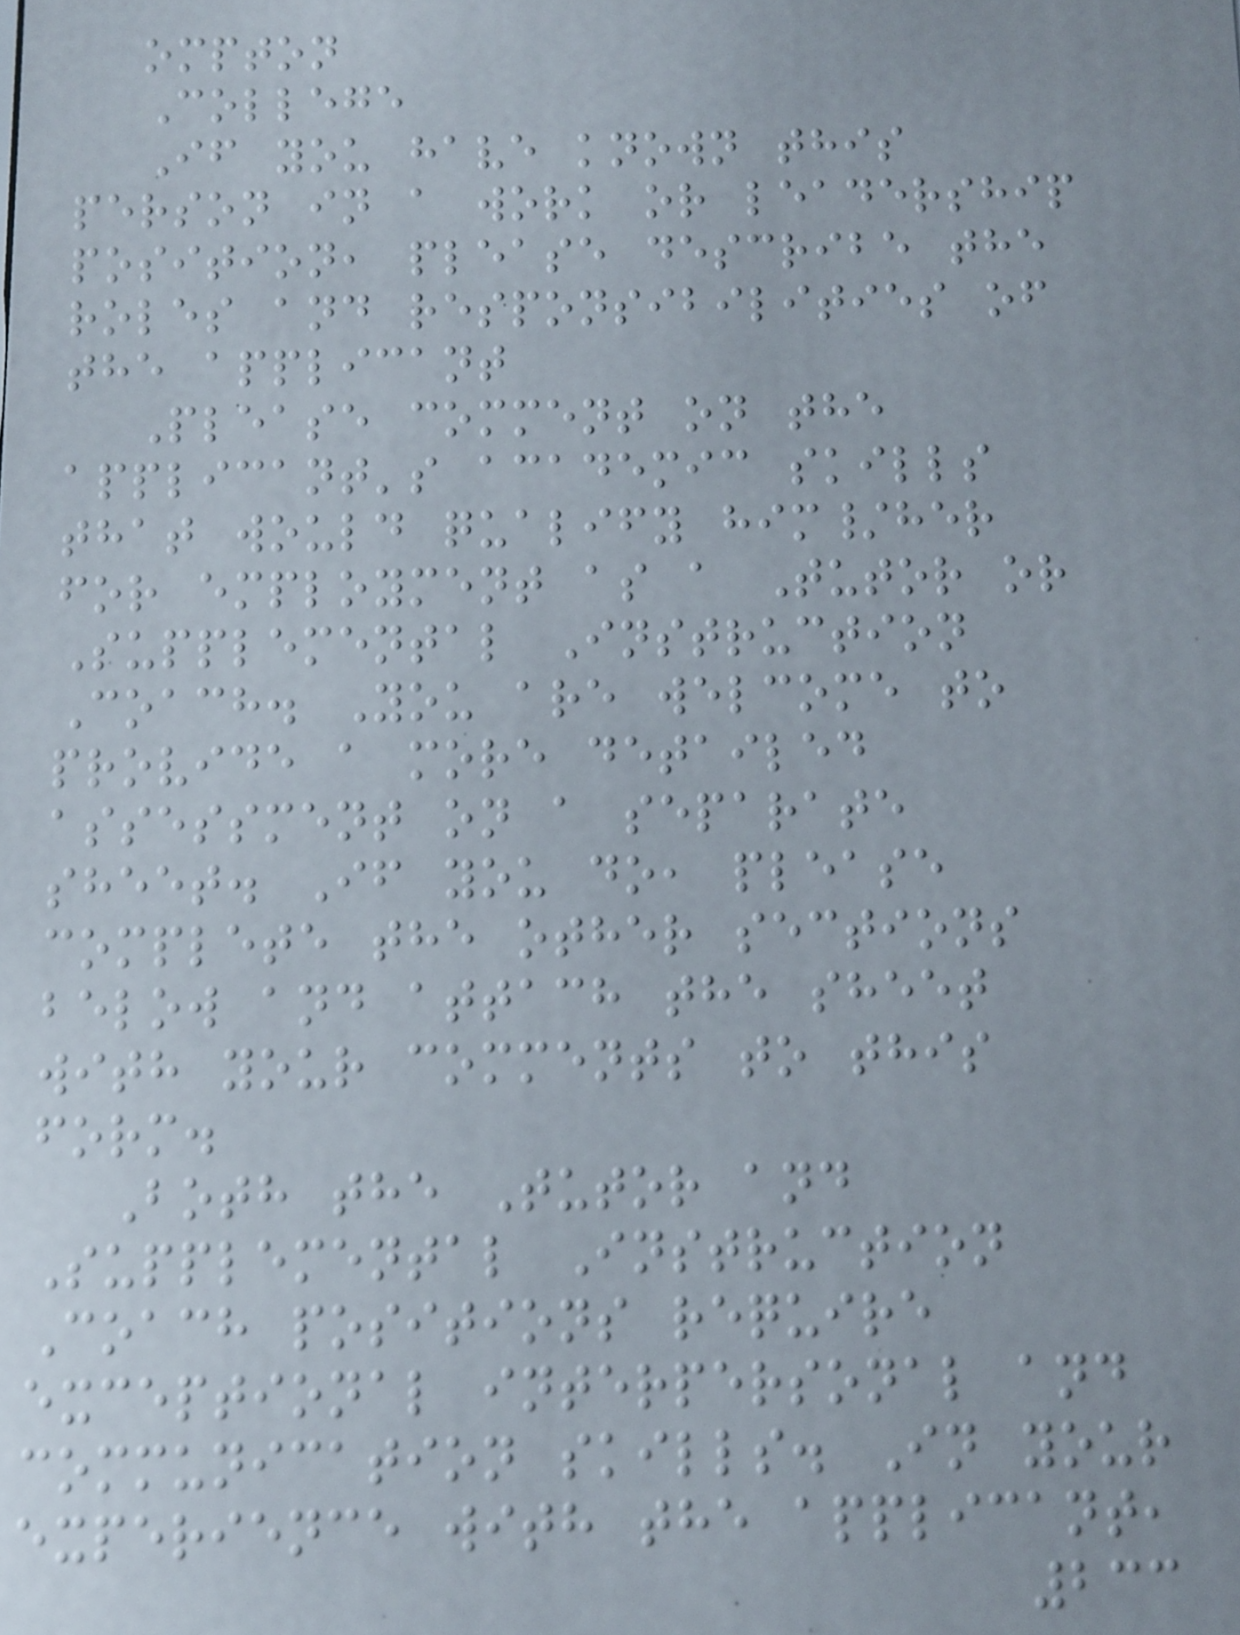ompton
College
If you have known this
person in a work or leadership
position, please describe the
roles and responsibilities of
the applicant
Please comment on the
applicant's academic skills
that would qualify him/her
for employment as a Tutor or
Supplemental Instruction
Coach. You are welcome to
provide a more detailed
assessment on a separate
sheet. If you do, please
complete the other sections
below and attach the sheet
with your comments to this
form.
Both the Tutor and
Supplemental Instruction
Coach positions require
exceptional interpersonal and
communication skills. In your
experience with the applicant,
233
